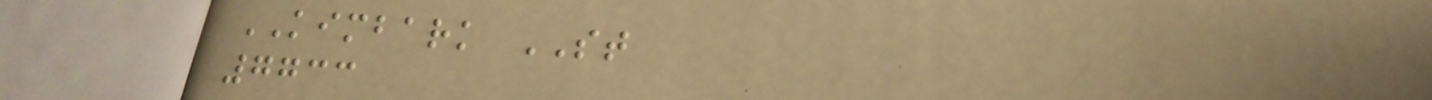KIMBARK ST
7733
